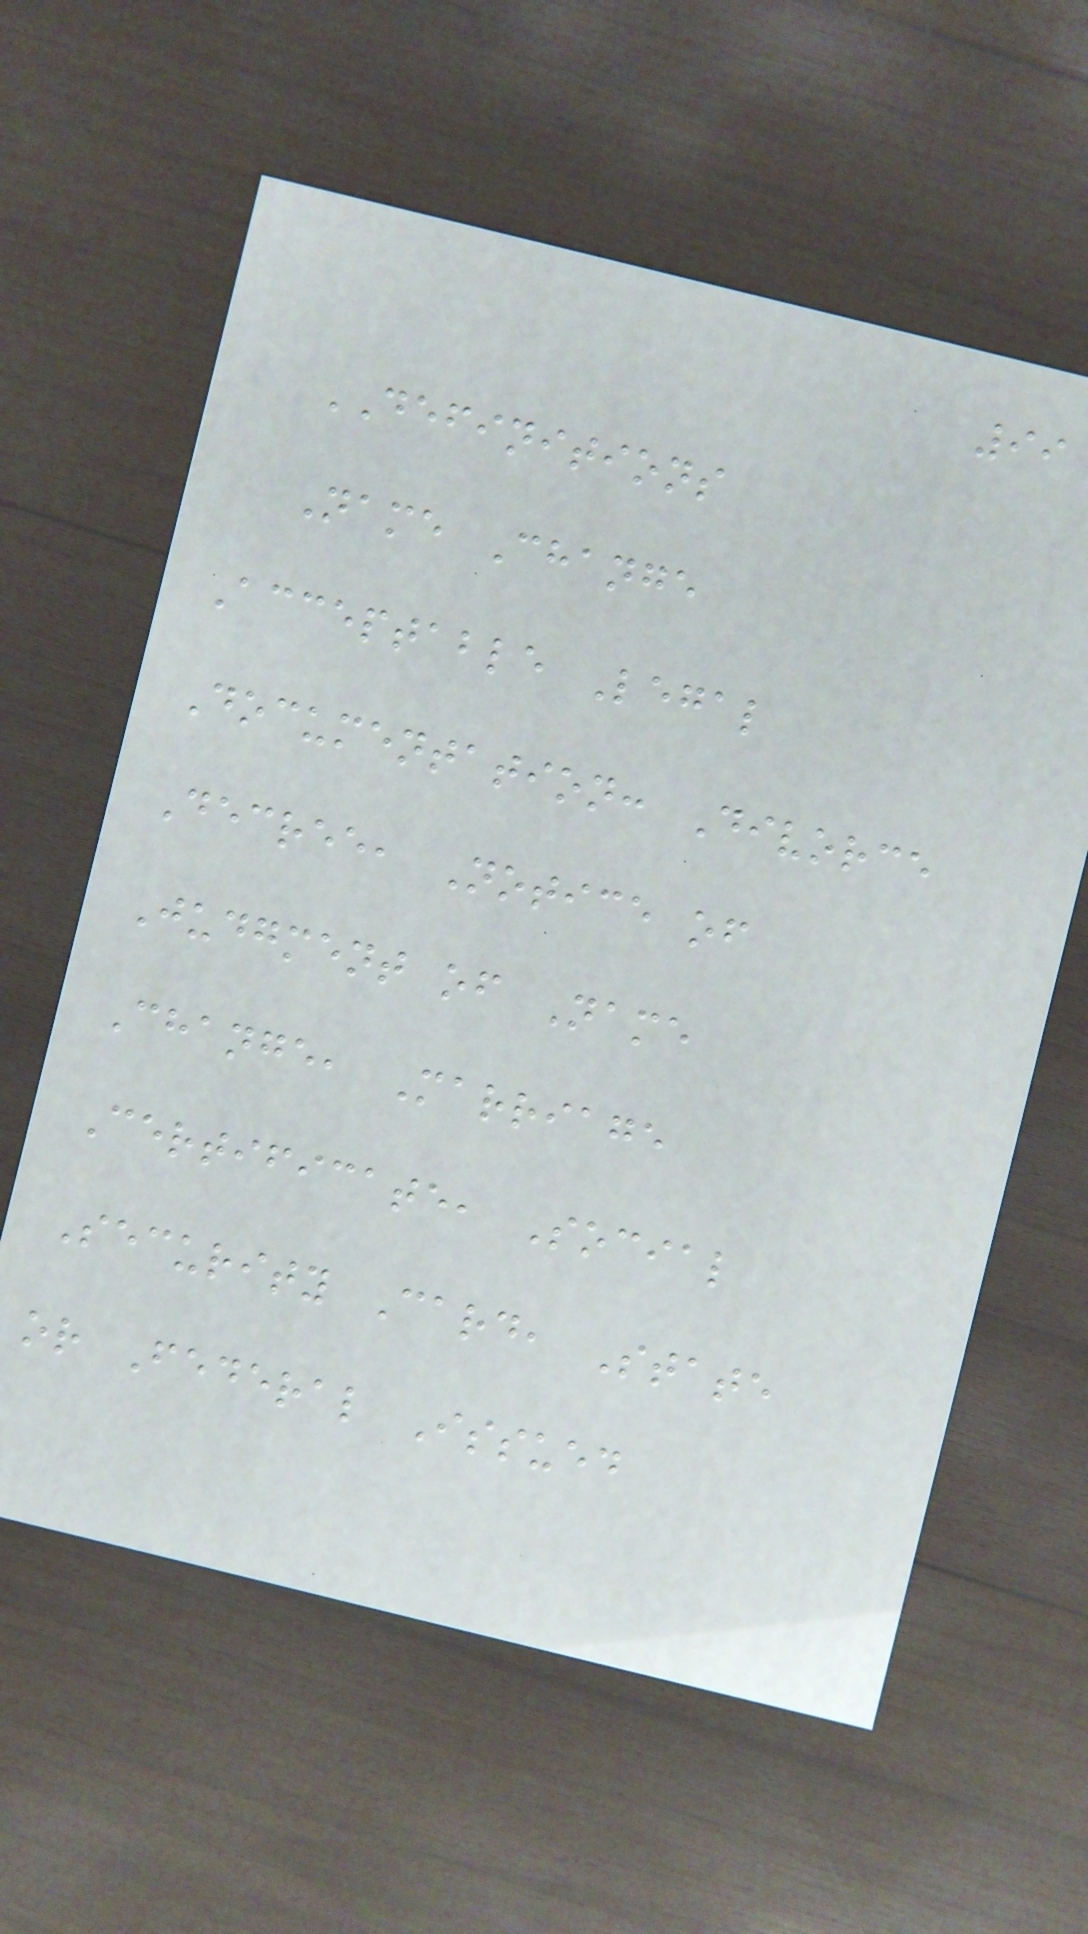99
DEFINITIONS
Name Change
Acceptable Legal
Documentation: Divorce
Decree, Notice of
Judgment of Name
Change, Marriage
Certificate, Social
Security Card, State
or Federal Issued
